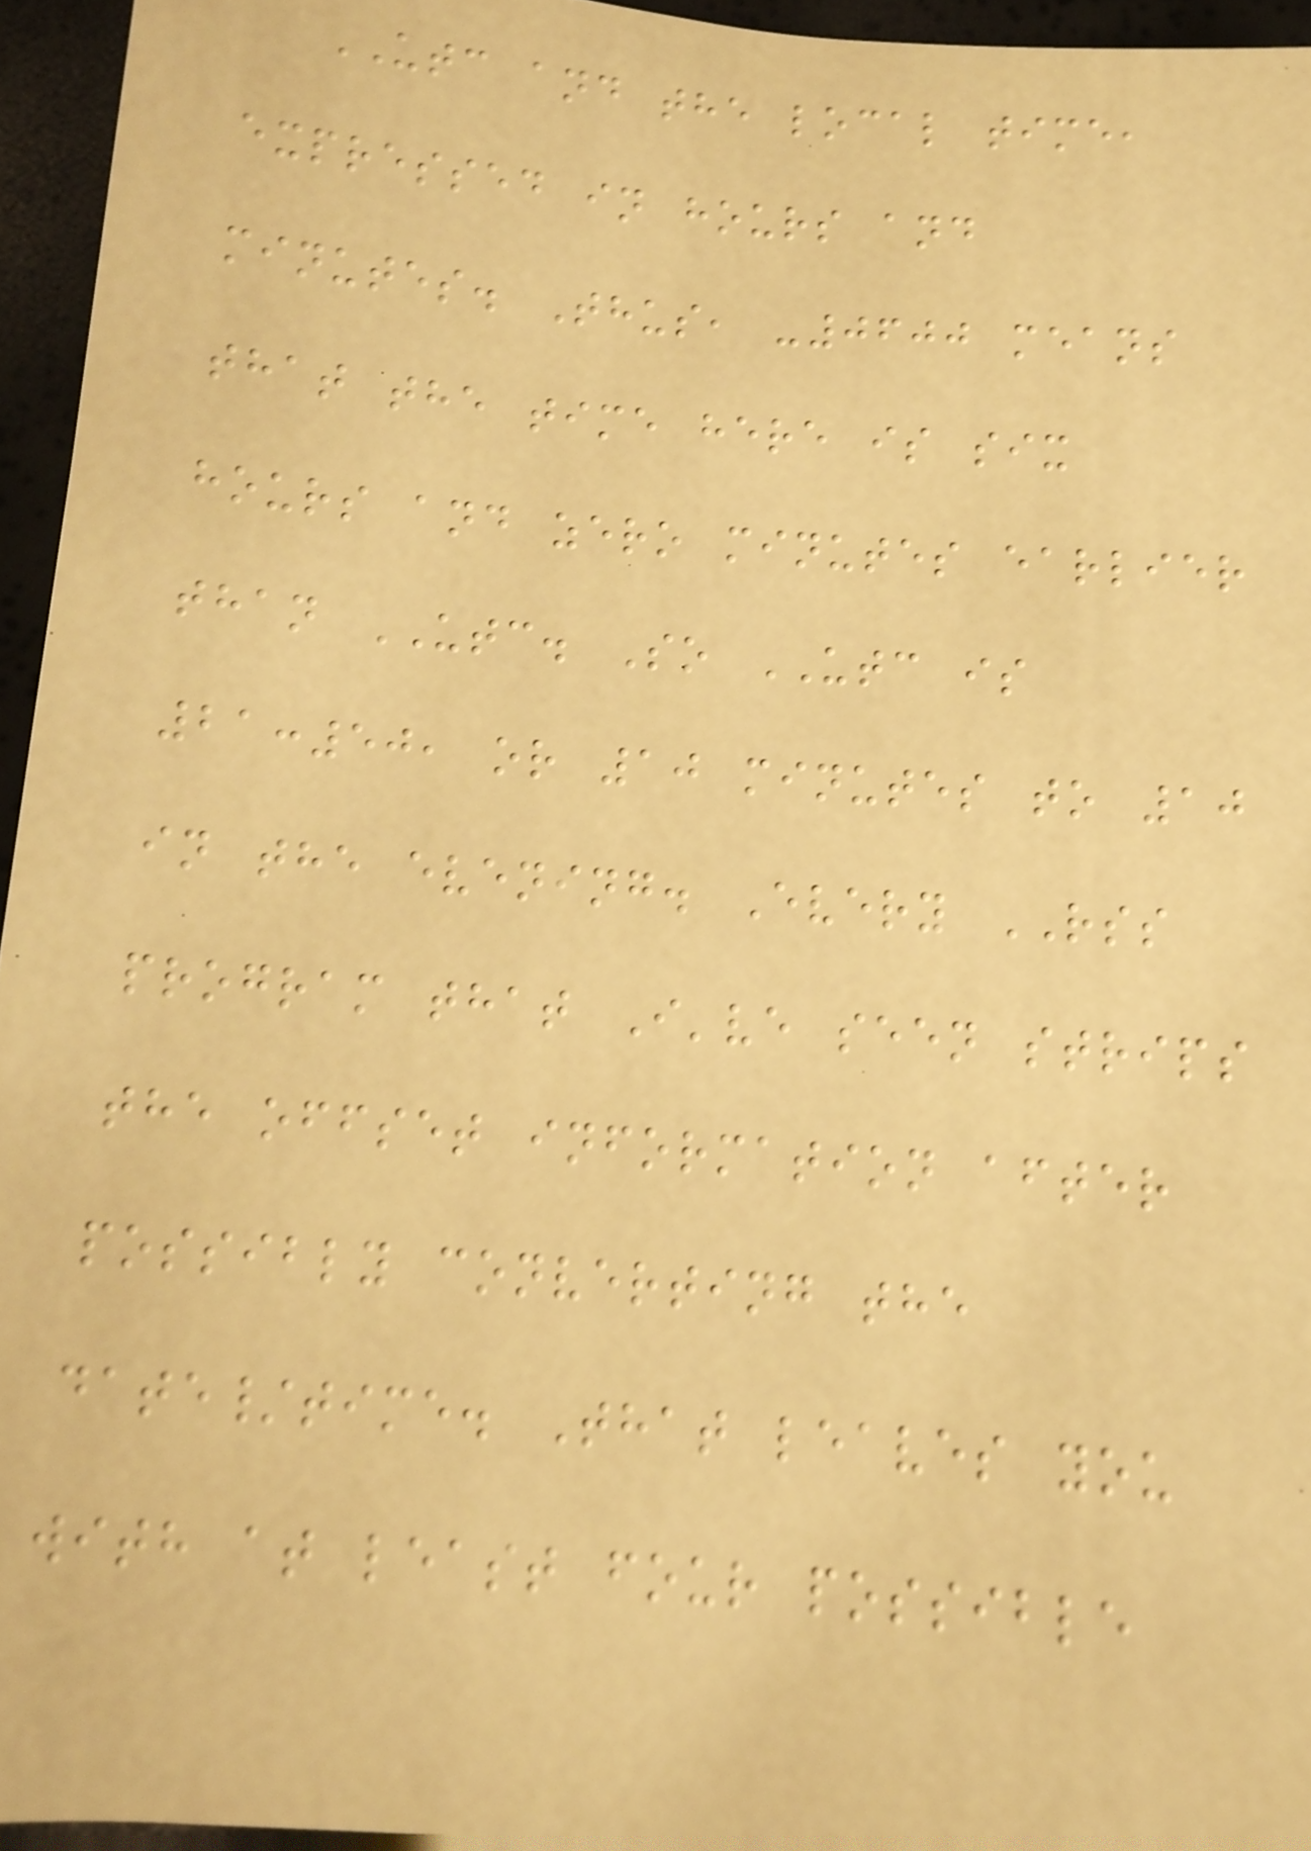UTC and the local time,
expressed in hours and
minutes. Thus, -0600 means
that the time here is six
hours and zero minutes earlier
than UTC. So UTC is
21:50, or 10 minutes to 10
in the evening. Every RSS
program that I've seen strips
the offset information after
possibly converting the
date/time. That leaves you
with at least four possible
